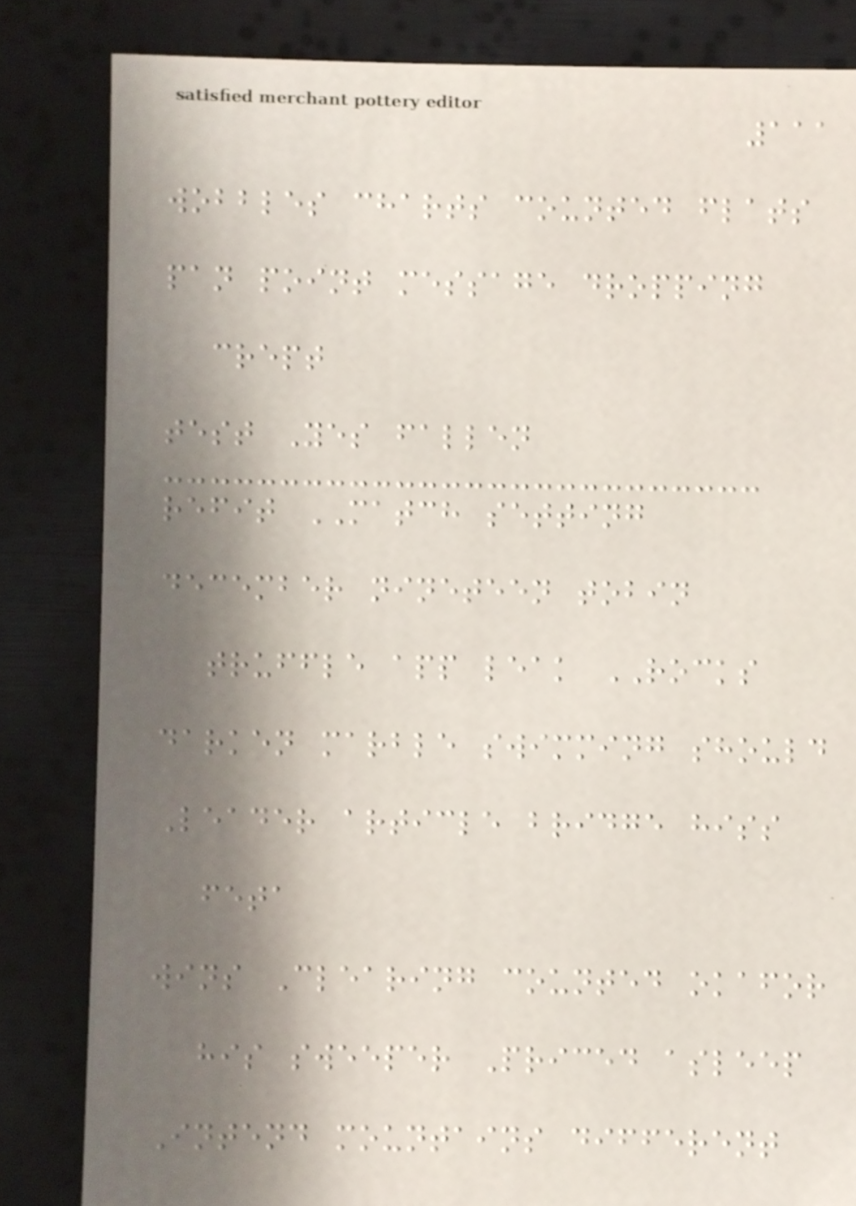111
wobbles charts counted flats
pan point message dropping
crept
test Yes fallen
refit MATCH setting
december nineteen tobin
truffle app leak ROCKS
darken marble swimming should
Leader article bridge hiss
feta
wins Clearing counted okafor
his sweeper Priced asleep
Intend mountains different
